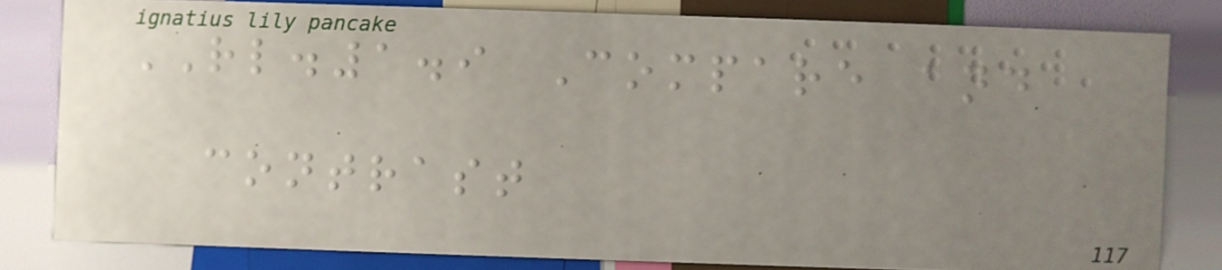RL.1.9 Compare and
contrast
